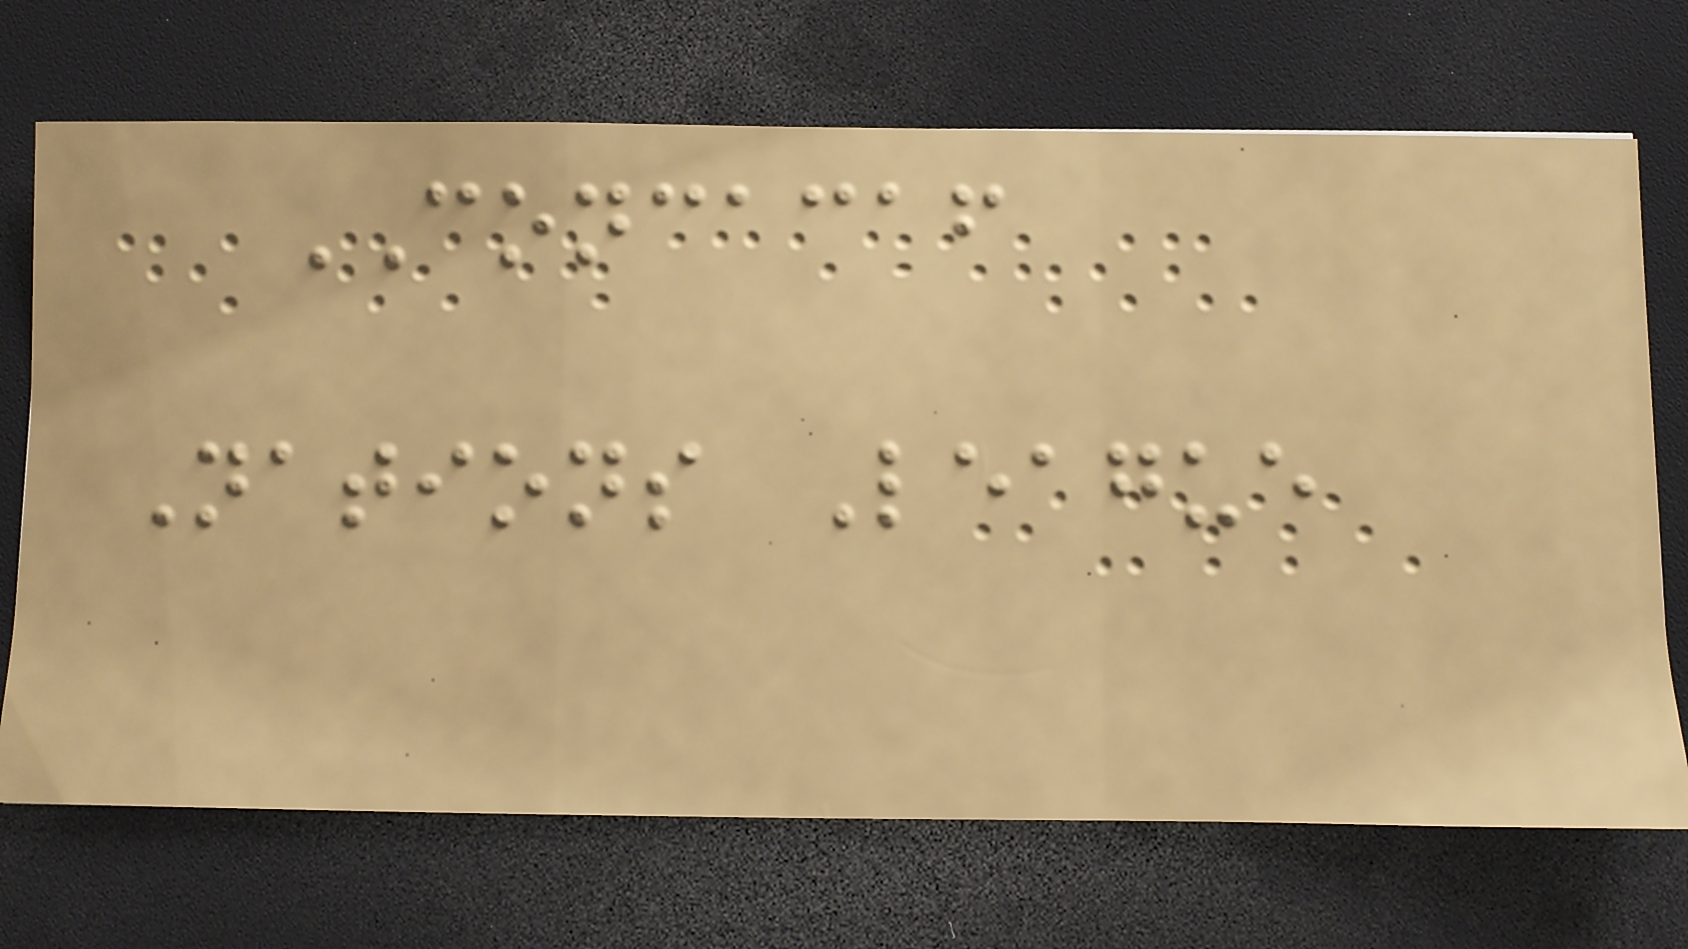CONCACAF
Nations League
